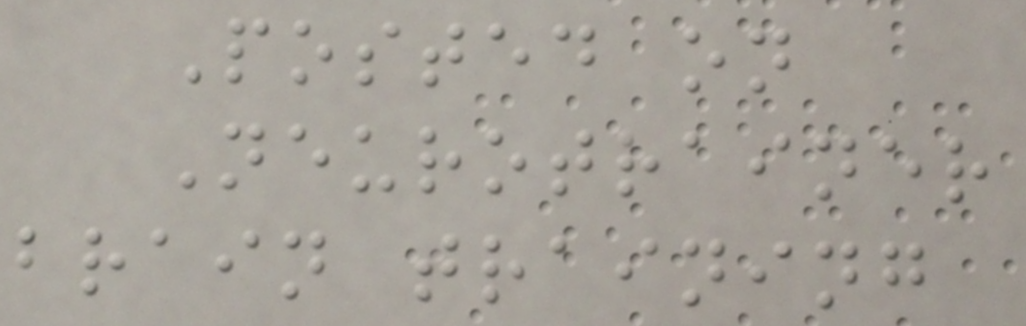Posted on
Neurotrainer
brain training
